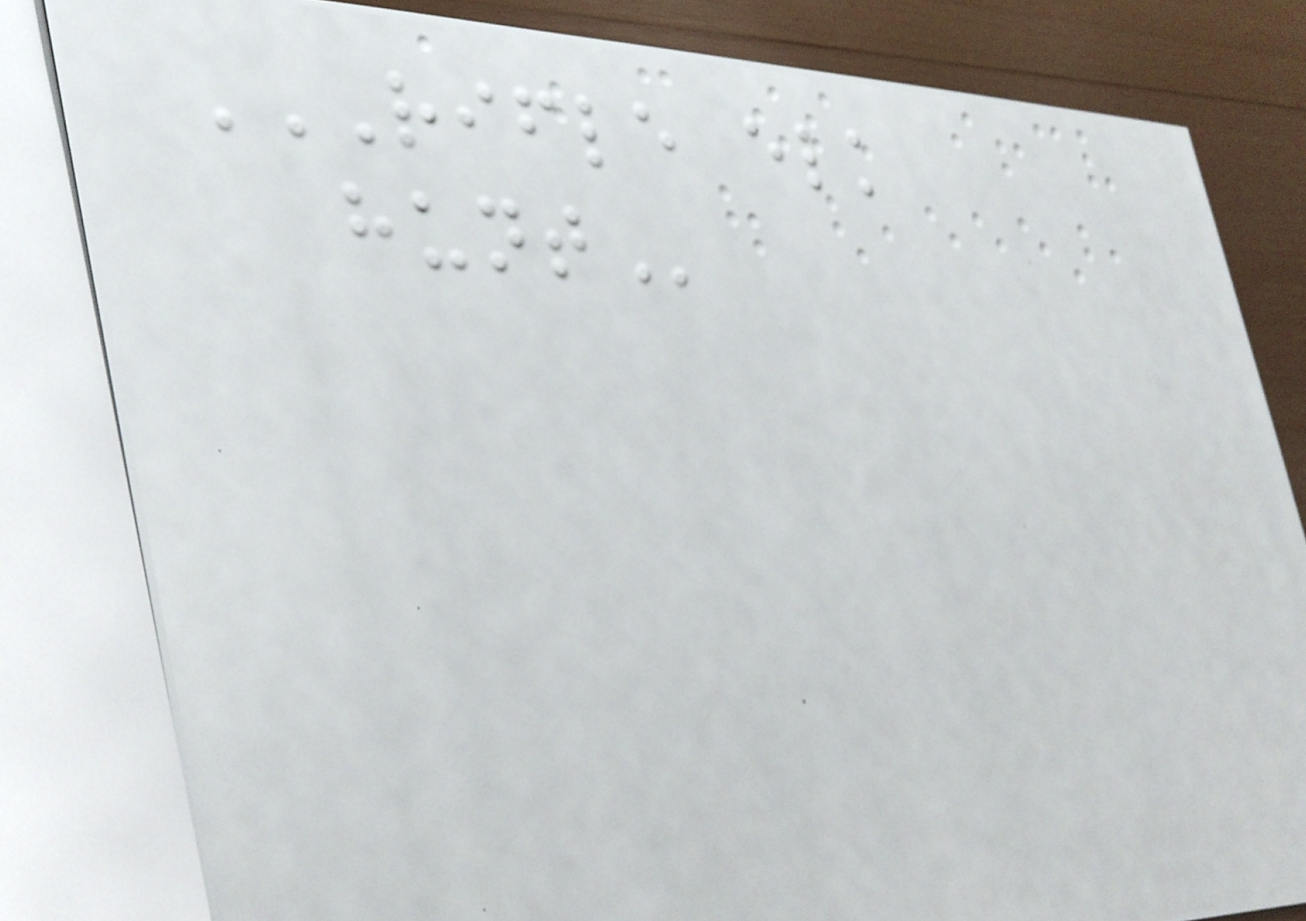RIFLE ELK
HUNT
